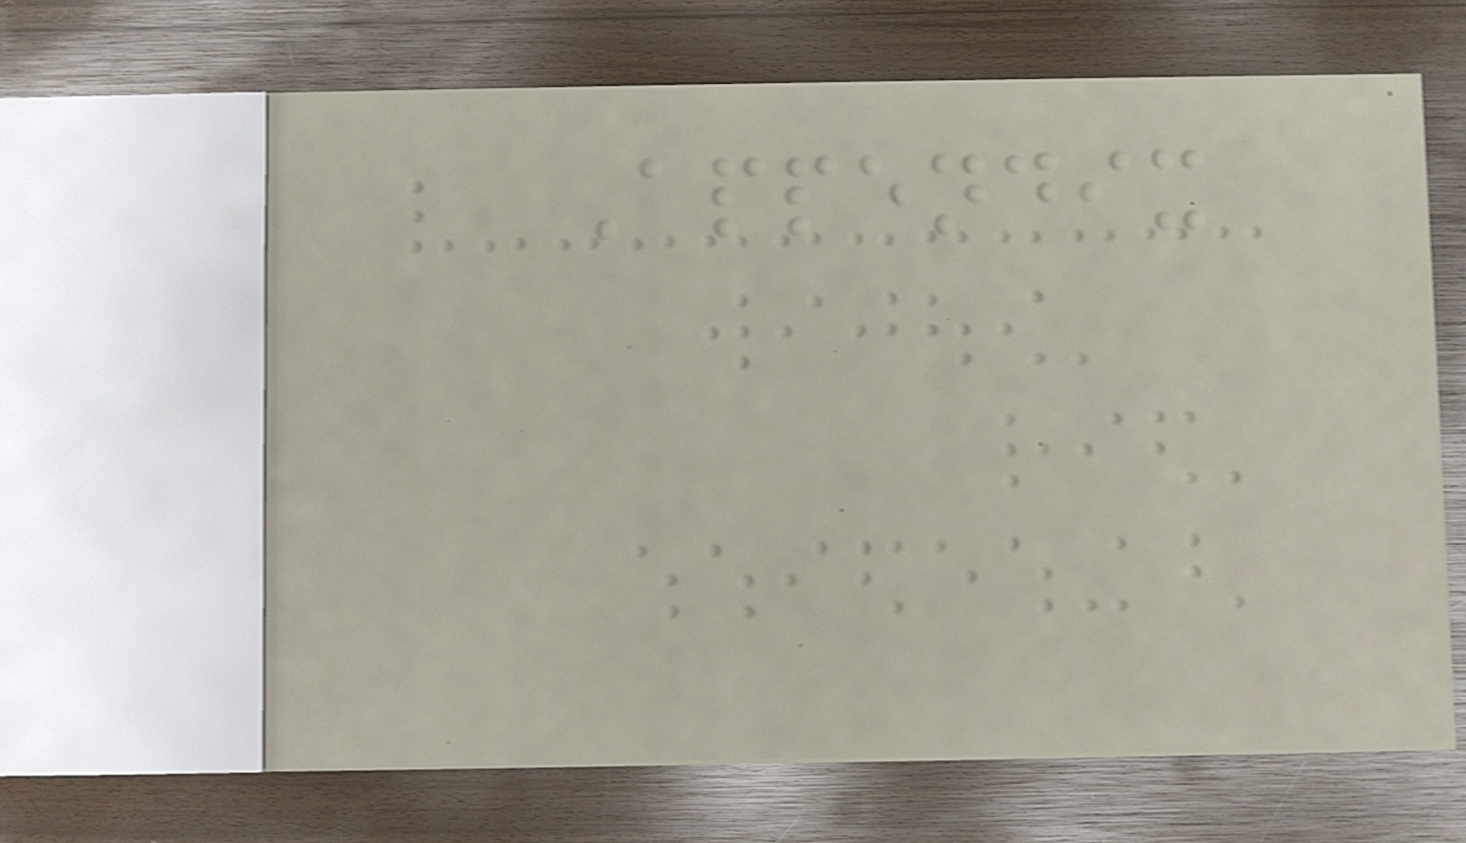Appendix
